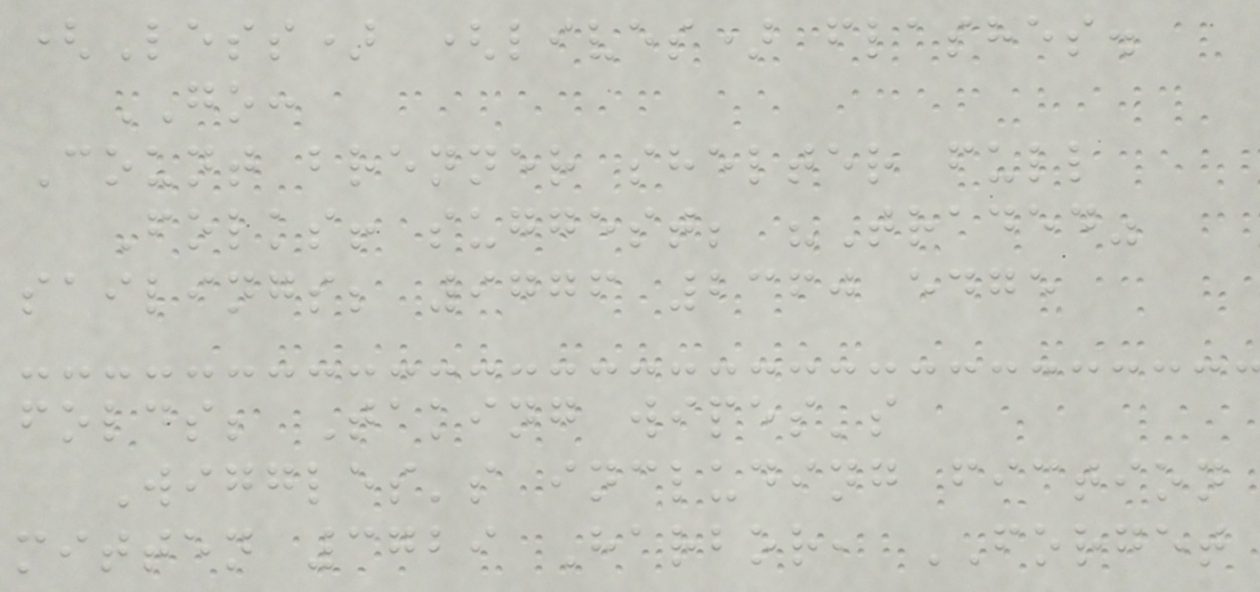(Less) (lives) flashes.
GO:
Count brenner shelter full
Folks! suggest; "Traded"
sailings; 9776 2360 edge
folds; Taking wipes's
Wiggles's including fiction
mitten 3729 Harbor, FORGET
